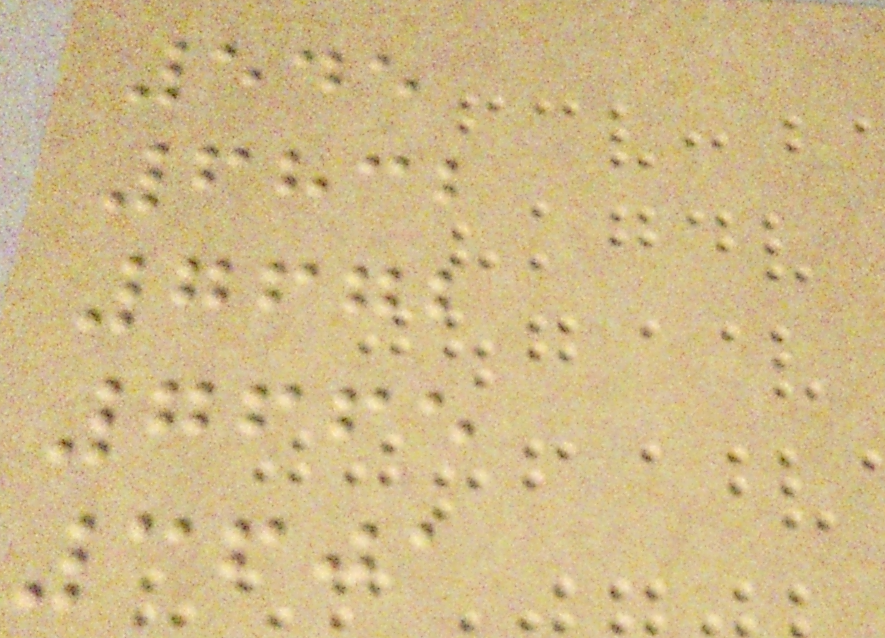545
6832
7672
7665
3601
